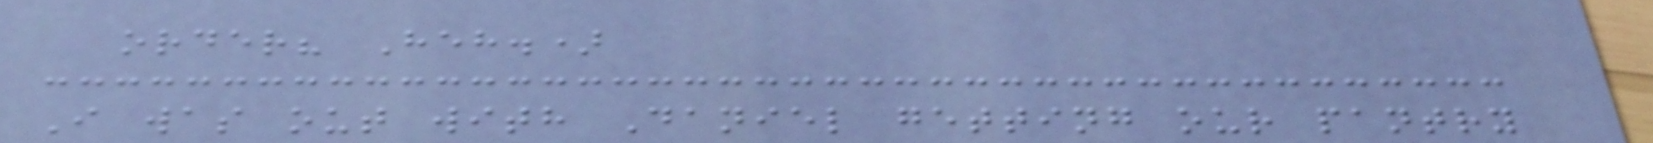order? Heh.)
I was out with Daniel getting our pantry
